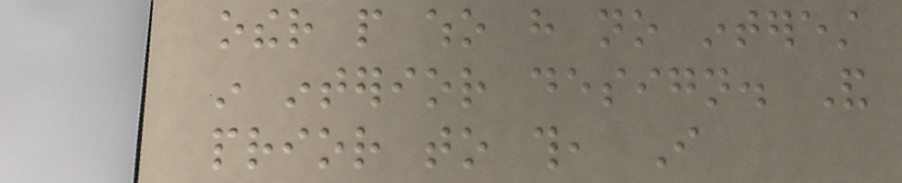other people who have no interest
in interior design. And
prior to this, I
